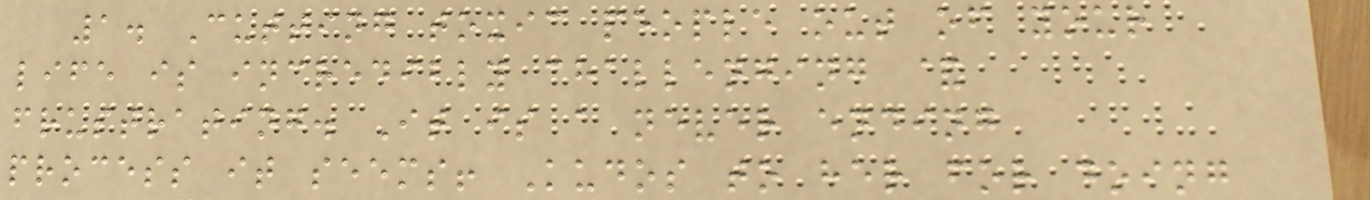1. Cutting toxic people out of your
life is incredibly challenging &
frustrating. It is a never ending
process it seems! Kudos to her for doing
